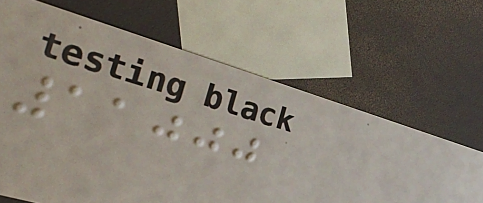11000
